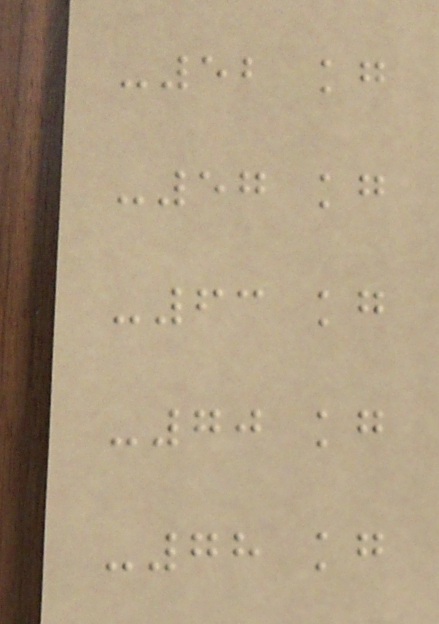-52 kg
-57 kg
-63 kg
-70 kg
-78 kg
